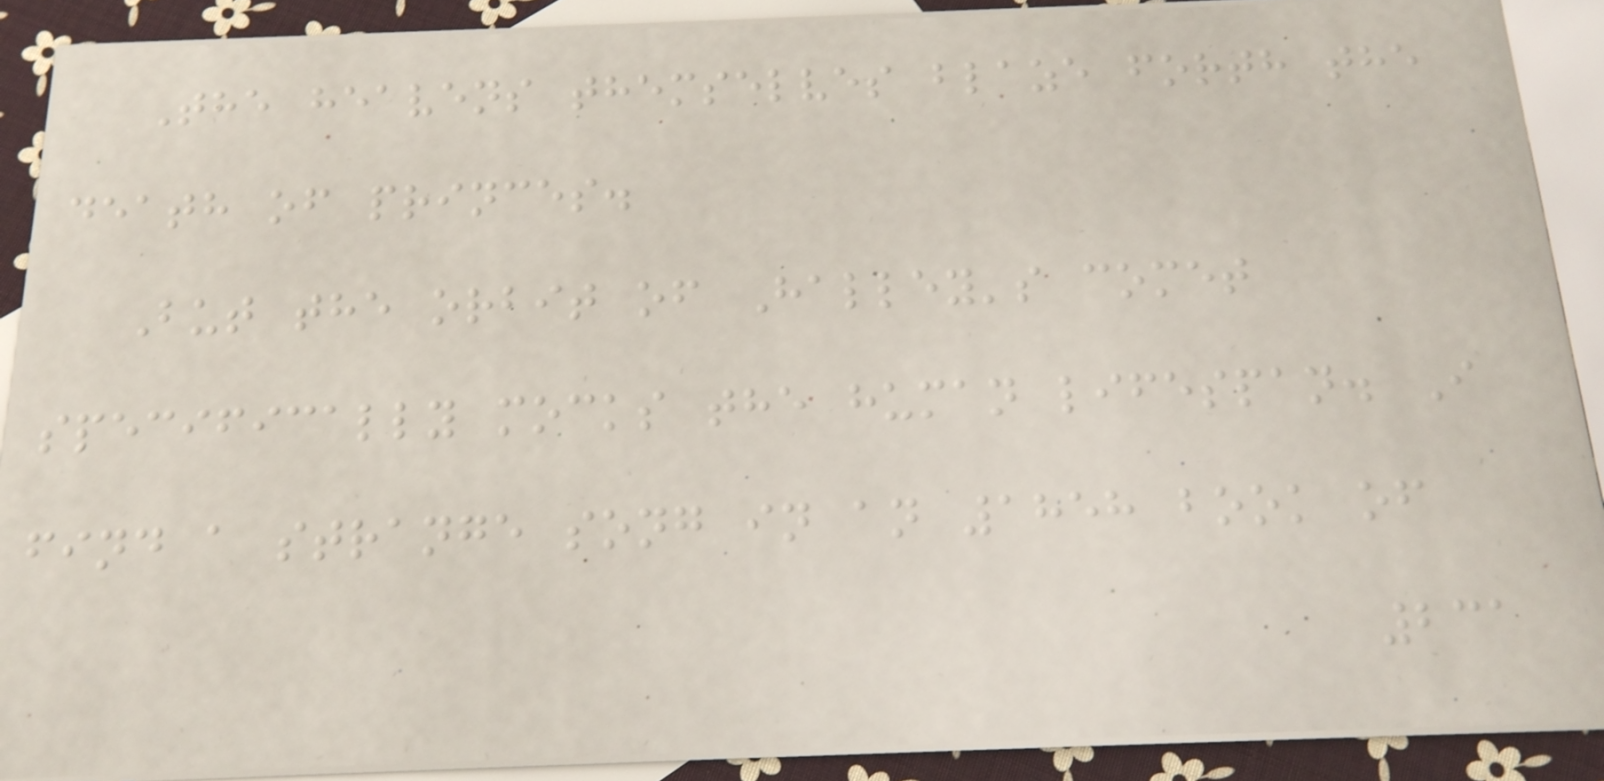The heavens themselves blaze forth the
death of princes.
But the orbit of Halley's comet
specifically mocks the human lifespan. I
find a strange song in an 1858 book of
231
